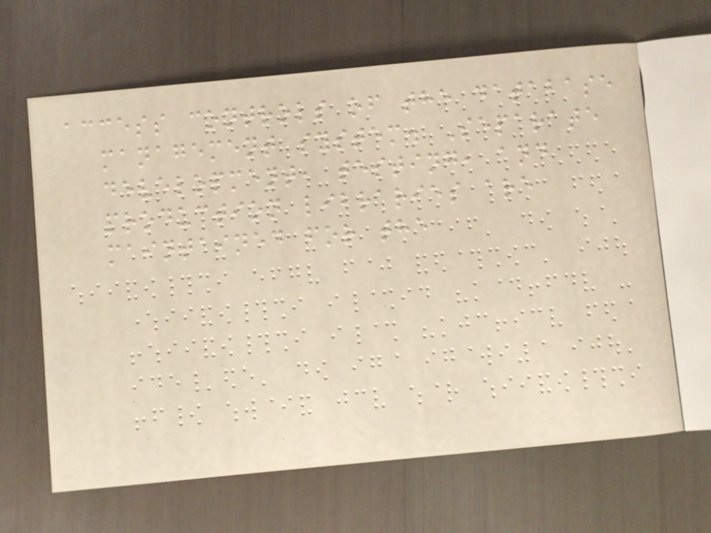access controls of the database
management system. Separate
development, testing, and
production libraries are
maintained for the
